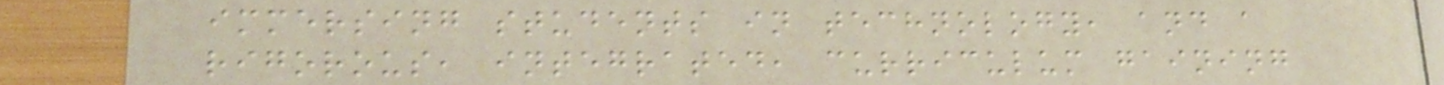immersing students in technology, and a
rigorous, integrated, curriculum gaining
